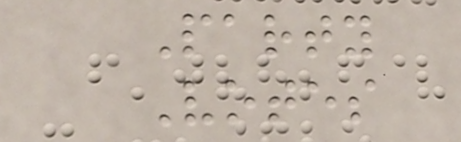Party
Votes
